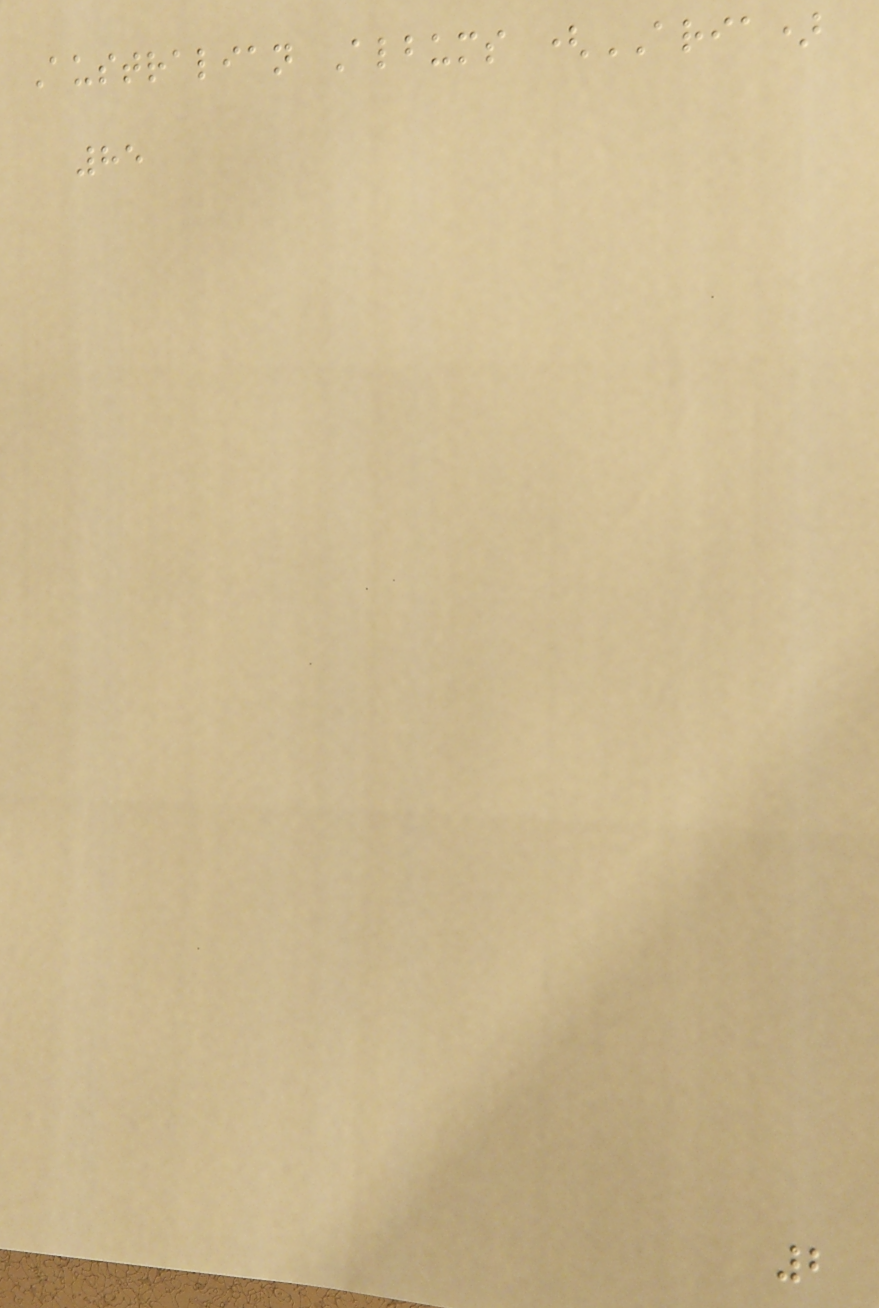Australian Albums (ARIA)
85
2
